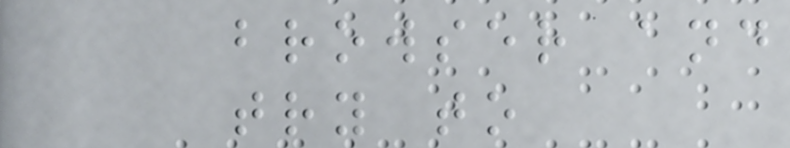browser and
try to
